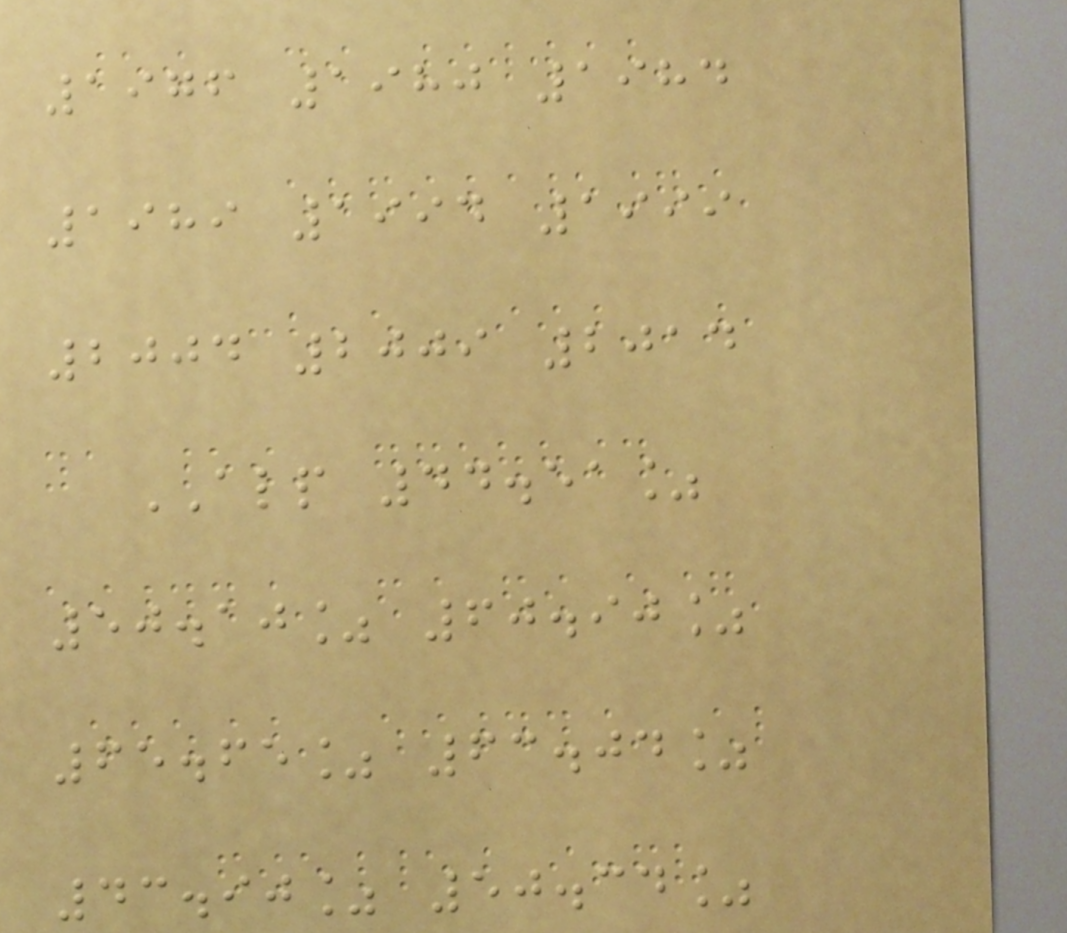1976 1980 1984
1989 1994 1999
2004 2009 2014
ALP 44.51%
50.10% 60.90%
65.65% 63.04%
43.90% 50.34%
